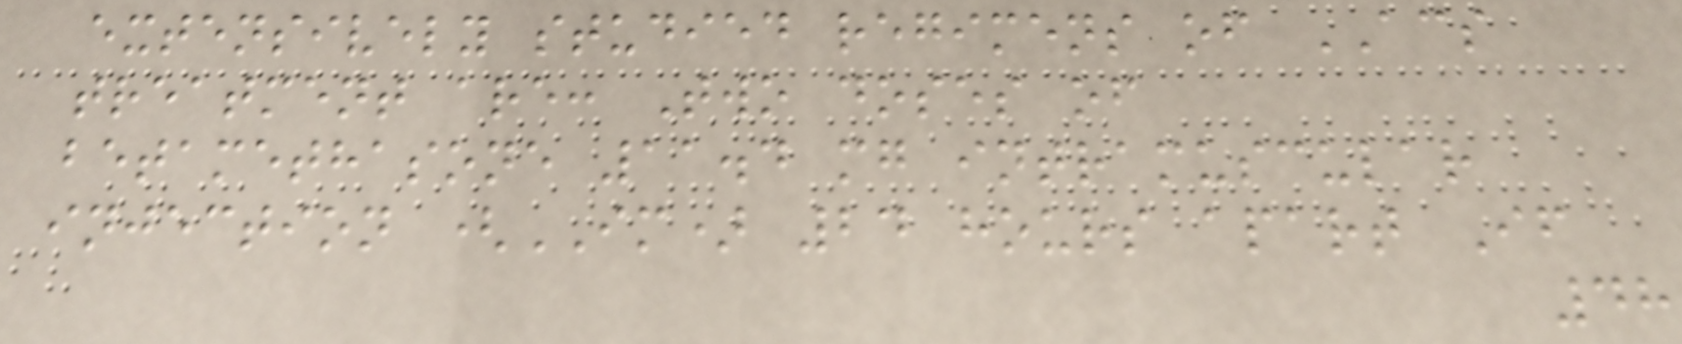extensively studied regimens of ACS
treatment are: Two doses of
betamethasone 11.4 mg intramuscular
injection (IM) 24 hours apart If
48
